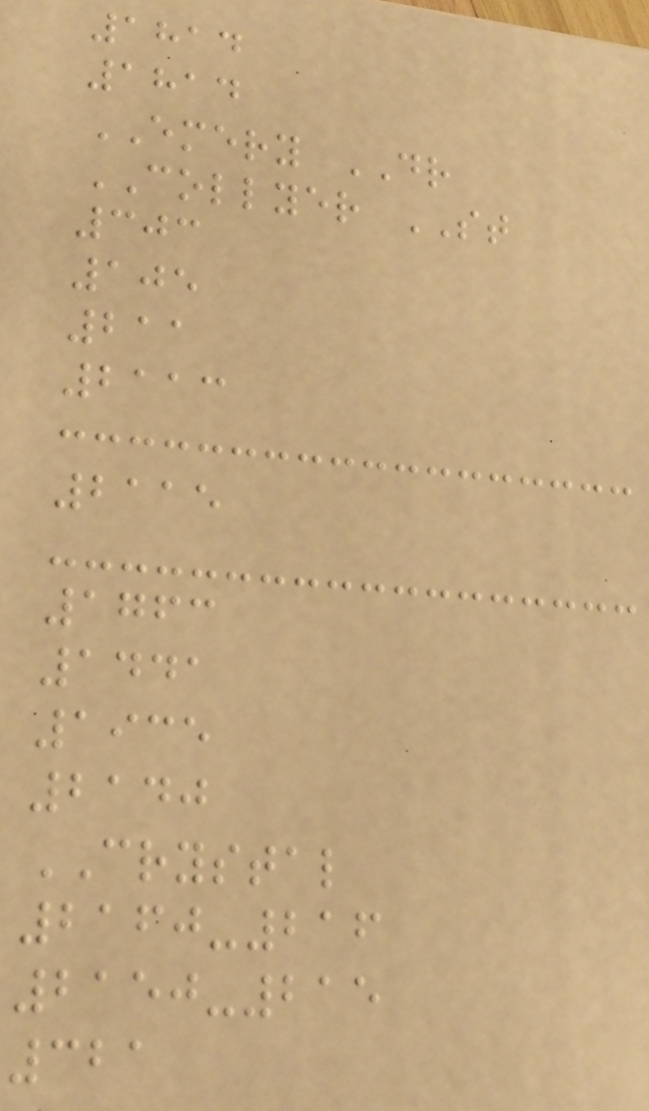1814
1814
EMERY DR
COLLYER ST
303
105
211
2113
2115
1763
1441
1935
2140
CRYSTAL
2160-216
2150-215
321
